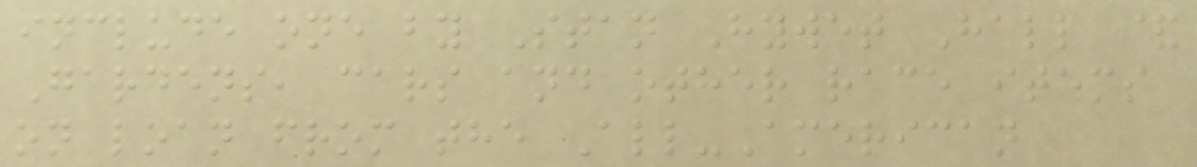include one by Stan Hywet Hall &
Gardens, cars and other race items
on loan from the All-American
